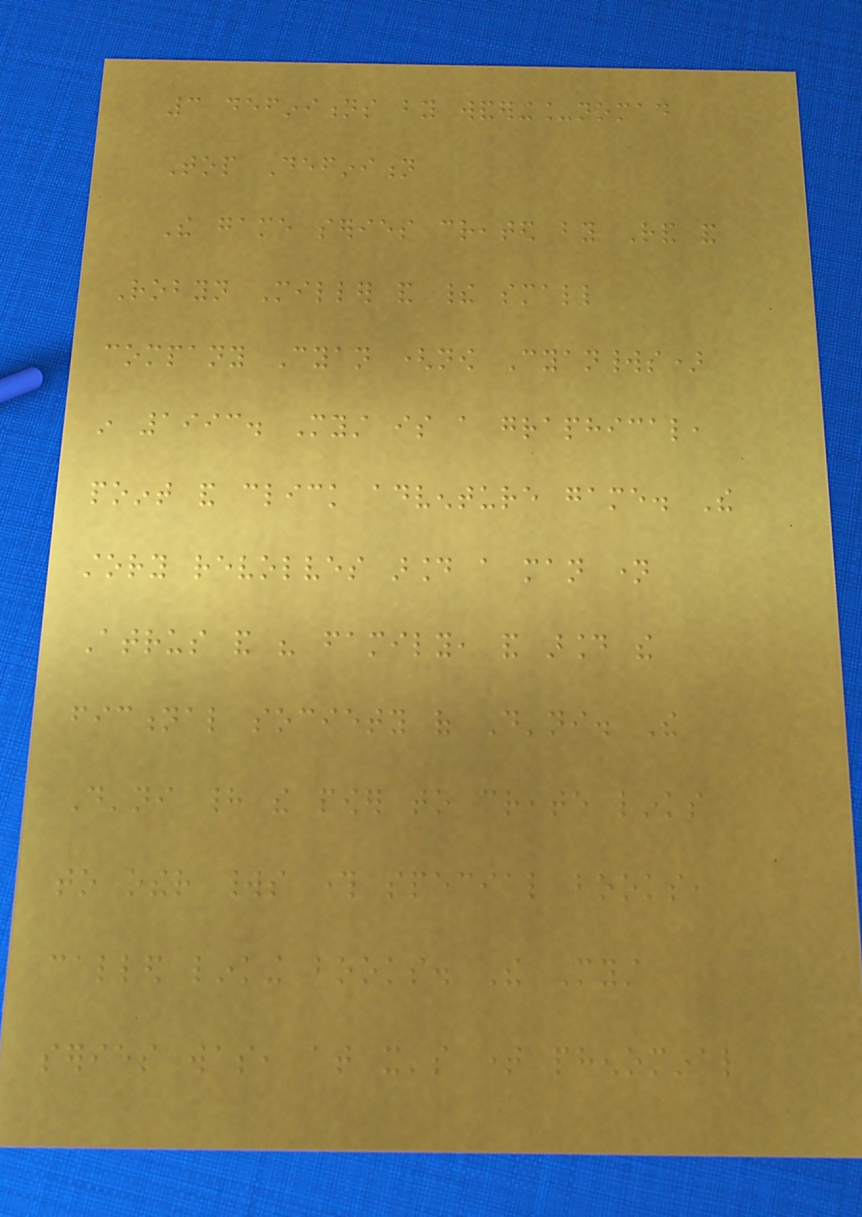3 definitions by wandering_nomad
Top Definition
The game series created by Rand and
Robyn Miller and their small
company Cyan (now Cyanworlds)
in 1993. Myst is a graphical,
point and click adventure game. The
story revolves around a man name
Atrus and his family, and around the
fictional society of D'ni. The
D'ni had the power to create links
to other worlds through special books,
called linking books. The Myst
series was, at it's time phenominal
